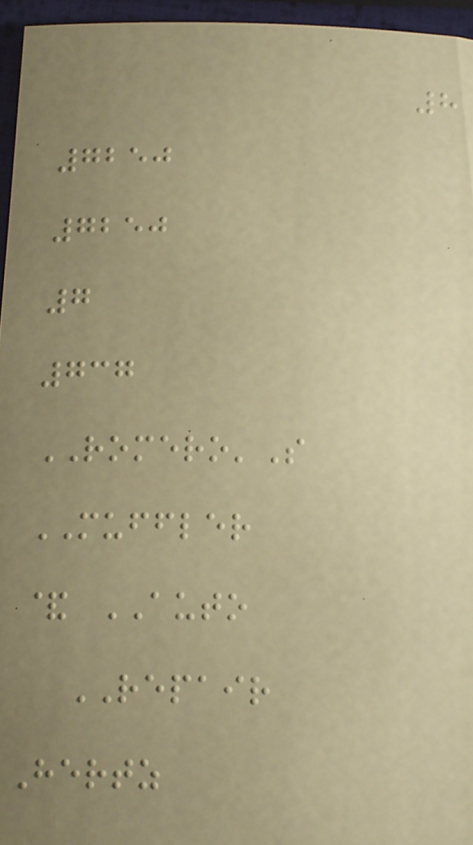8
7250
7250
7
737
ROMERO'S
MUFFLER
& AUTO
REPAIR
Hertz
